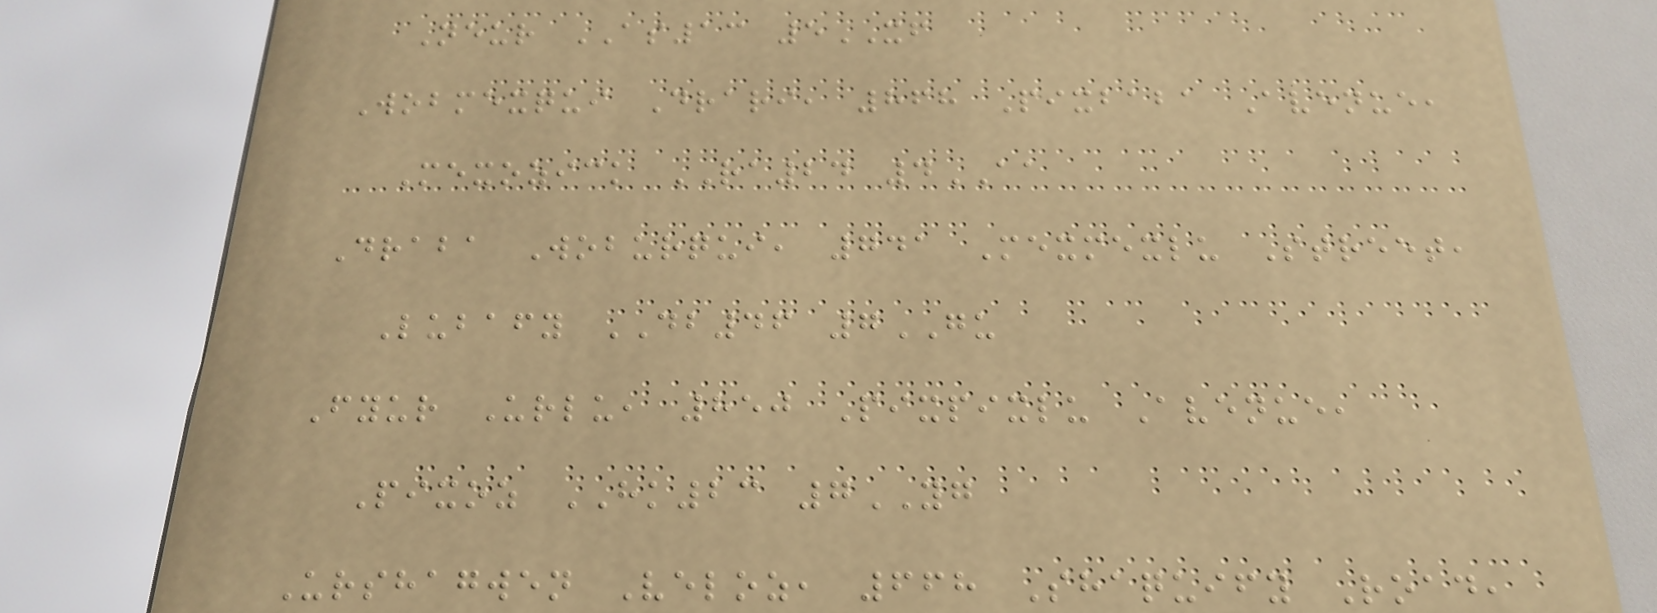Neur AS13 5XF
Wobmexqui Drari, 868 Pixbaba Avenue,
Mexozick RA24 4AA
Draba Woburqui, 741 Mexmexlu Street,
Lubafy DB46 7GU
Fyur Urlu, 850 Pixpixlu Avenue,
Pixoz HK23 7YG
Urshagwen Veloz, 668 Shaquify Road,
